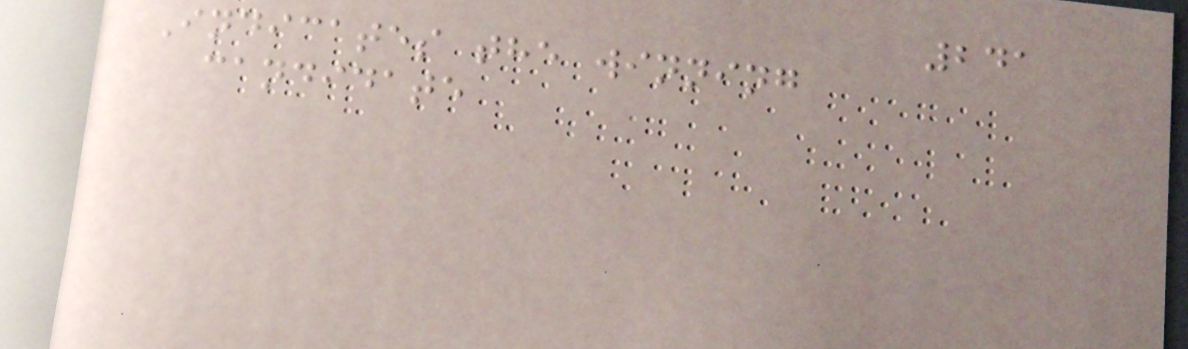241
Indicates the winning
candidate
